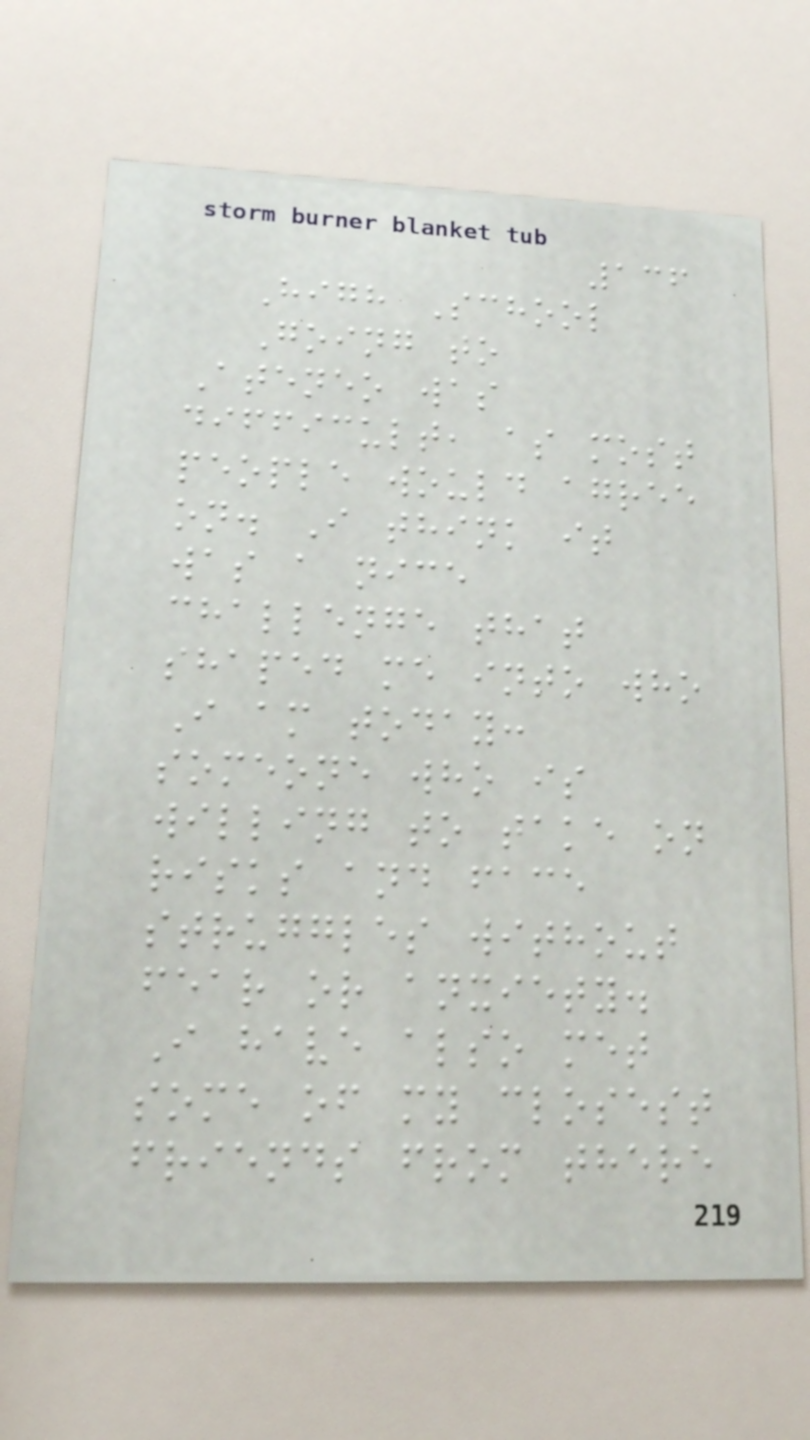136
High School
Going to
Ateneo was
difficult, as most
people would agree
on. I think it
was a nice
challenge that
shaped me into who
I am today:
someone who is
willing to take on
risks and face
struggles without
fear or anxiety.
I have also met
some of my closest
friends from there
